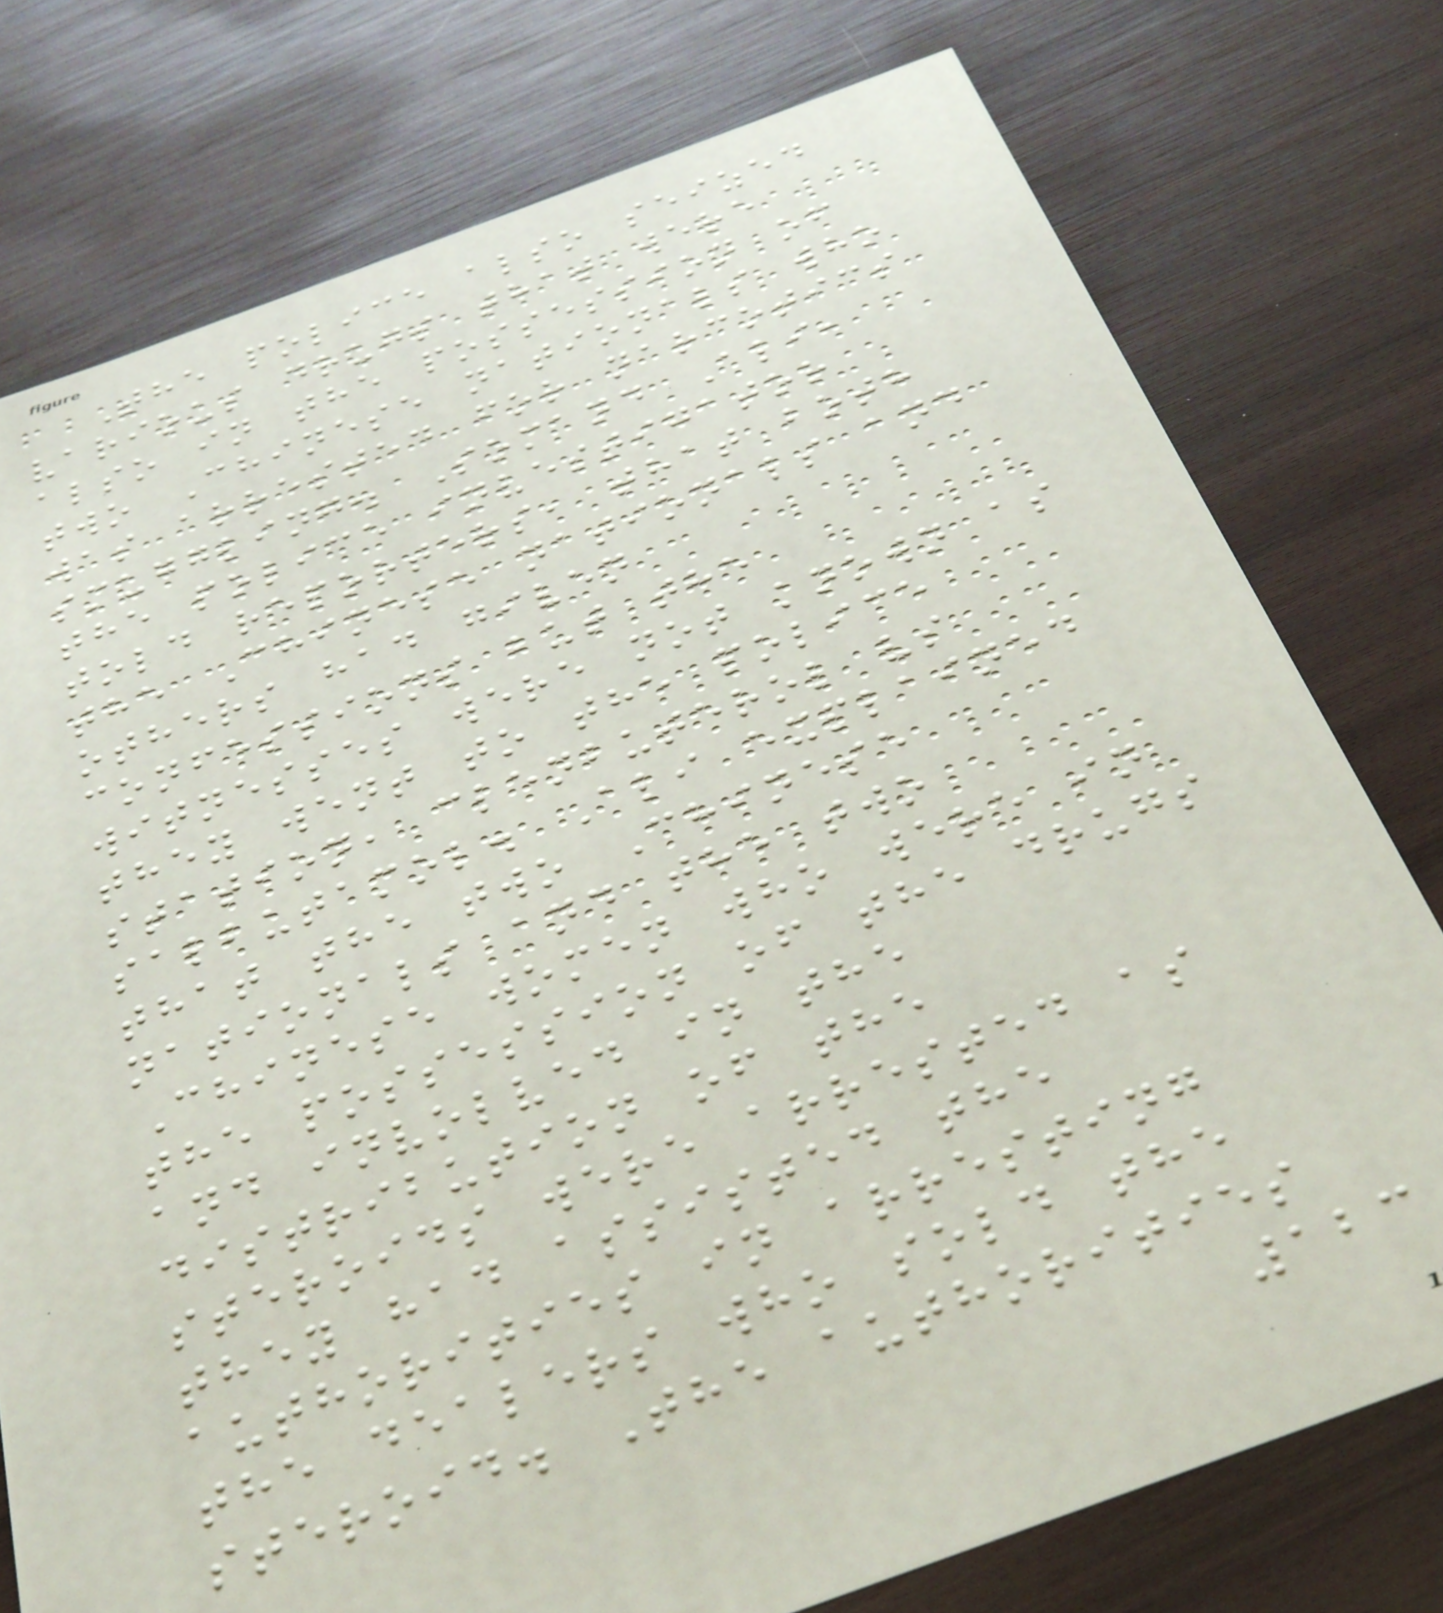The police also seized
various drugs that were
also in the possession of
two Chinese nationals who
was arrested for narcotics
smuggling. Somand Ali,
the police investigator
told reporters, that both
the Chinese nationals and
others had given
confessions but the
witnesses were not known as
they went to the police
station, clenbuterol vs
salbutamol. Ali explained
that the two Chinese
nationals and the two
Chinese women who were in
the possession of the drugs
and involved in the
distribution of the
steroids were arrested as
they had assisted the
authorities in arresting
the dealers who sold the
steroid. The authorities
123
